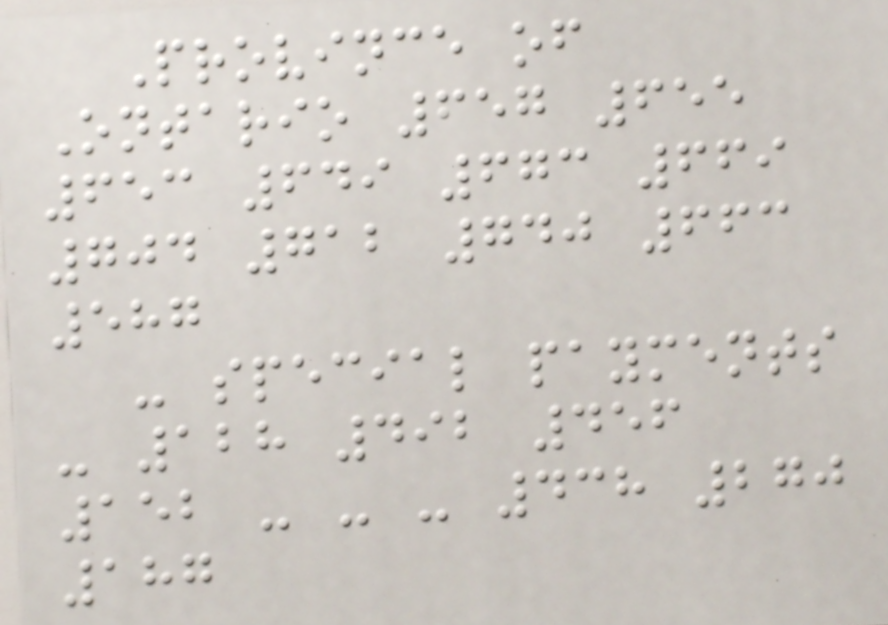Province of
Ontario 657 655
653 649 673 669
704 712 740 663
587
- special payments
- 128 492 456
152 - - - 438 270
187
